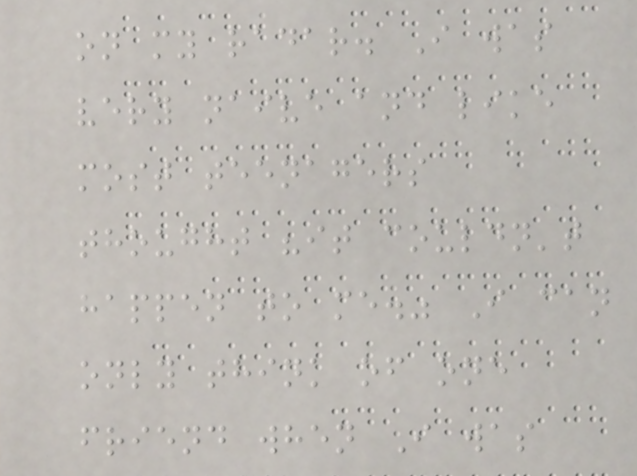on my radar. I was
very naive and like
most teenagers
thought "it couldn't
happen to me." I can
only think of one
friend when I was
